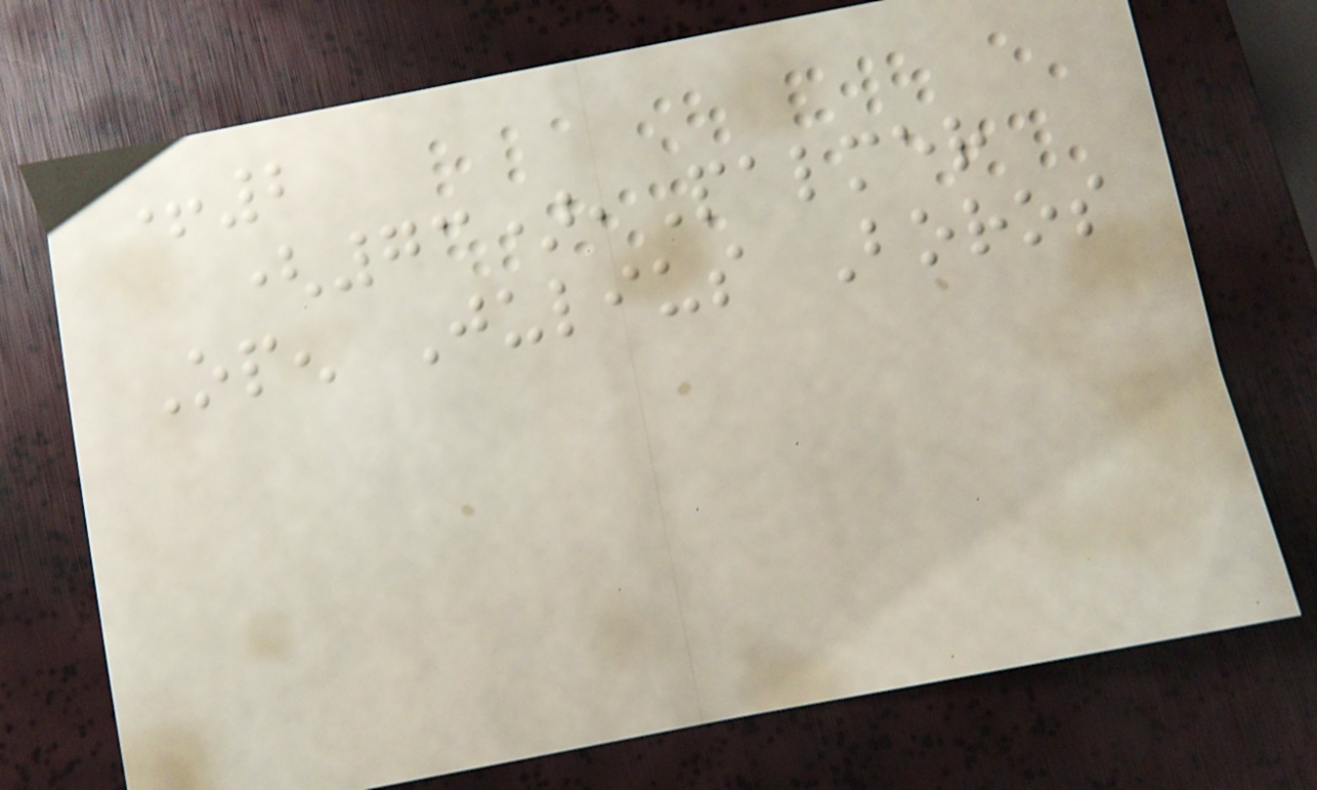+2
(73),Palmer
Open Julius Boros
